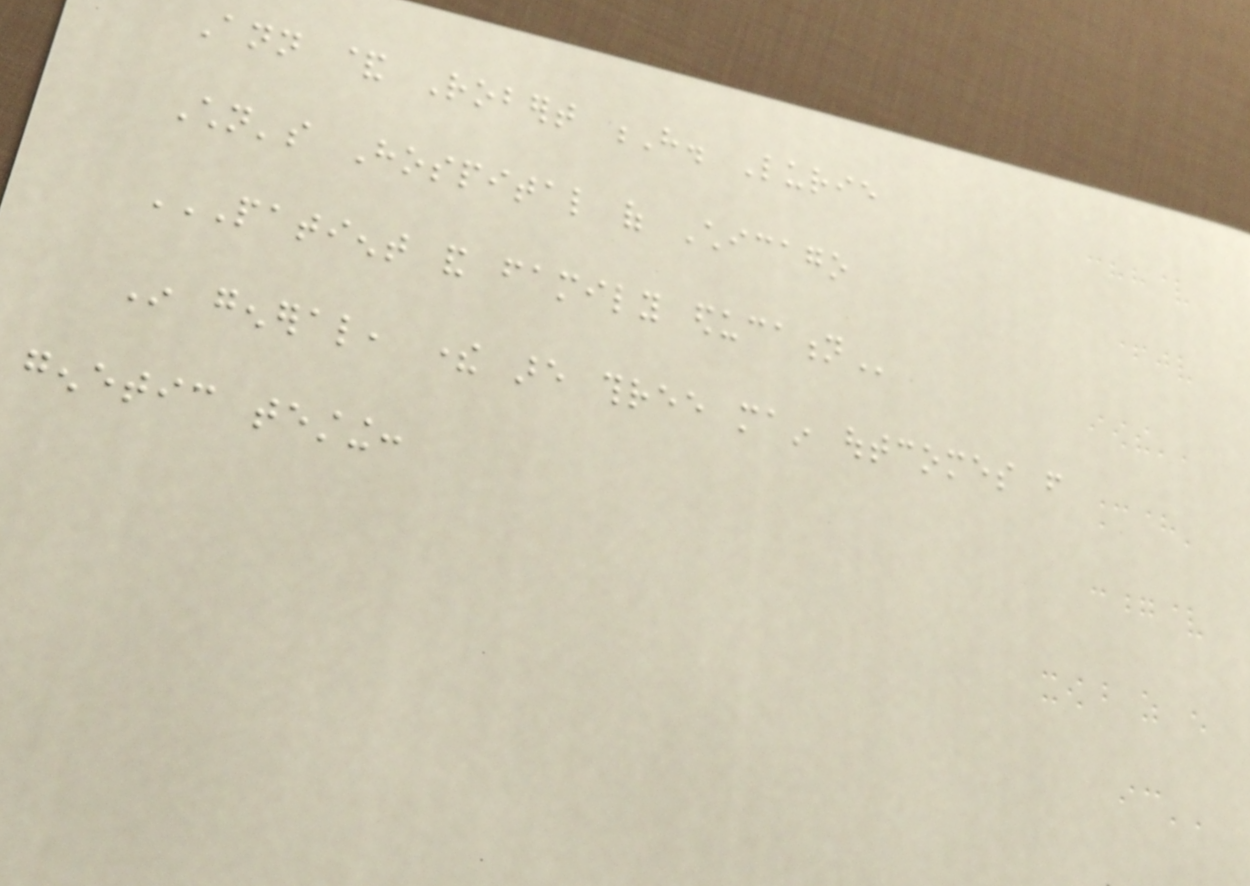Ann & Robert H. Lurie
Children's Hospital of Chicago
PATIENT AND FAMILY EDUCATION
In general, there are three main outcomes from
genetic testing:
